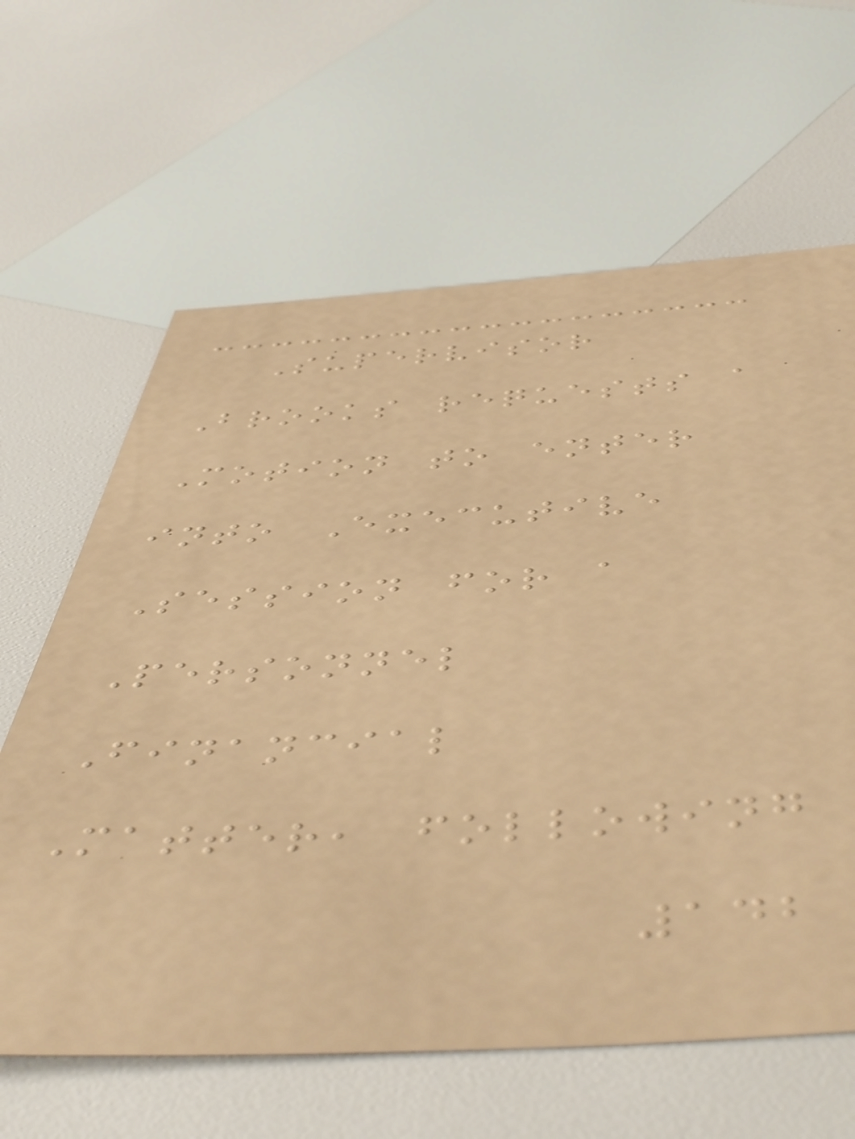Supervisor
Brooks requests a
Motion to enter
into Executive
Session for a
Personnel
Financial
Matter, following
142
